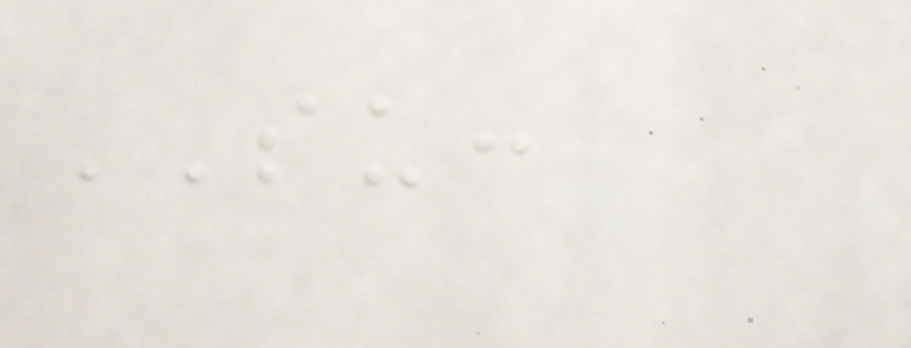SU:
